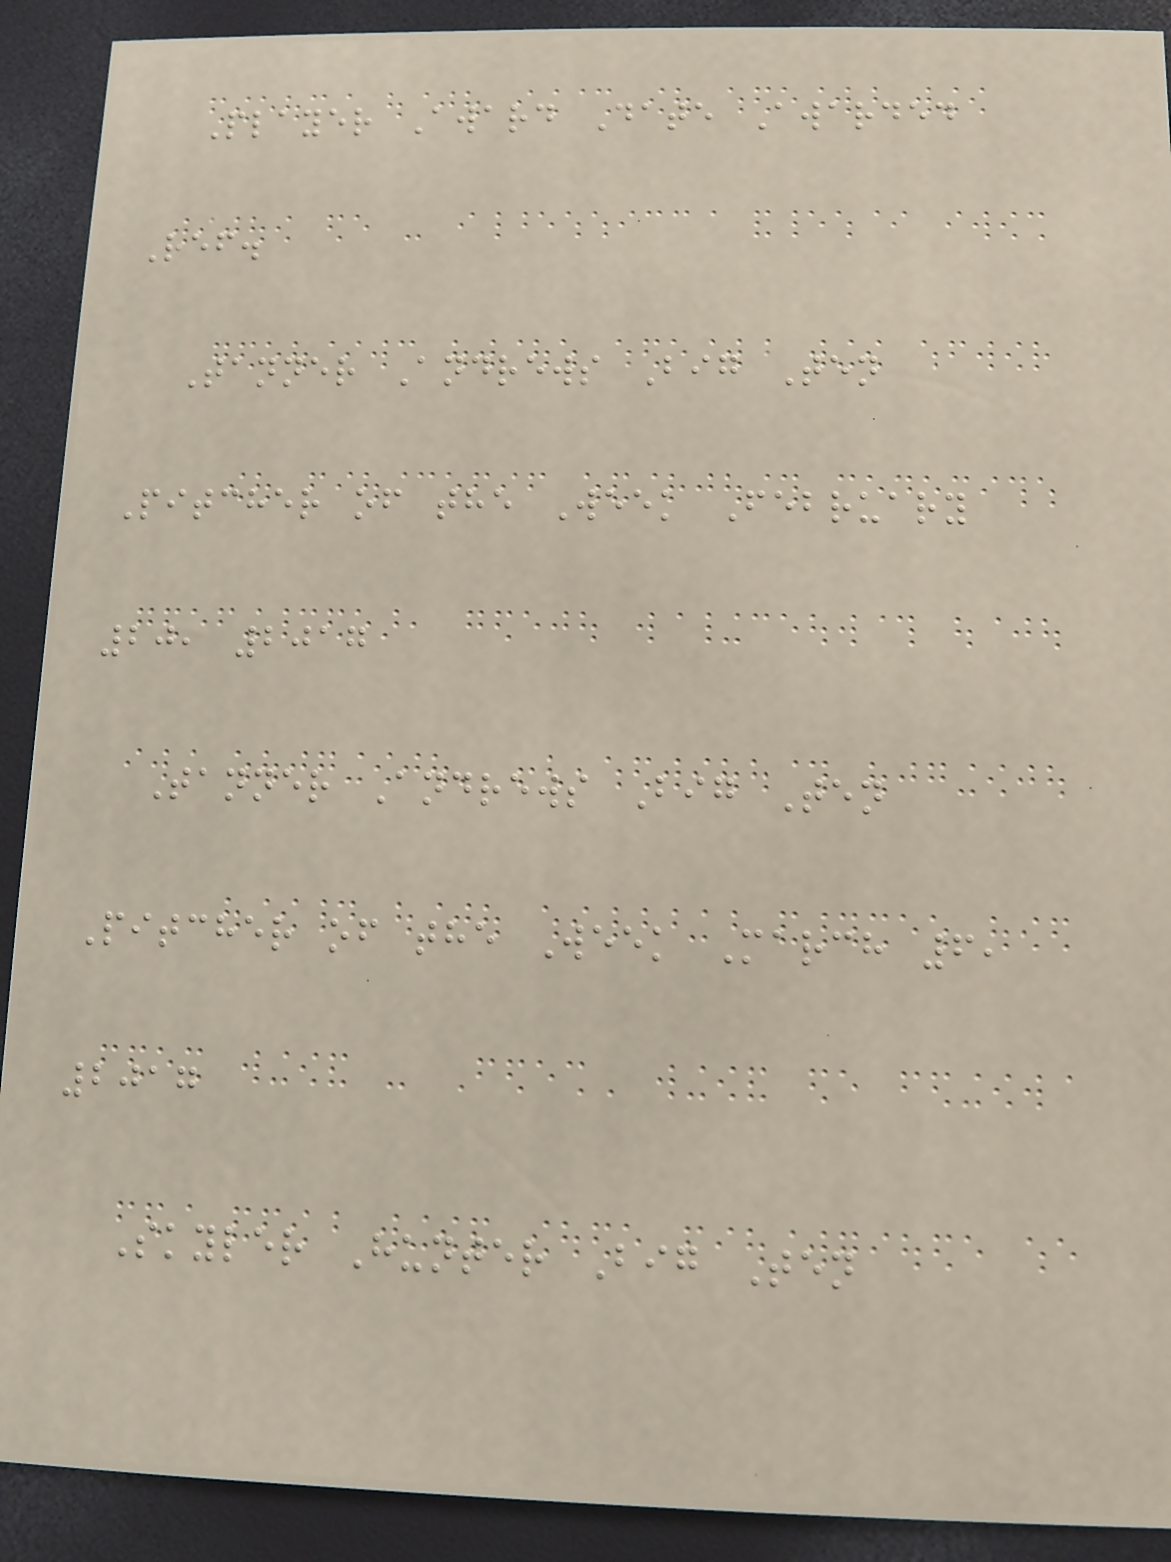Player Award Date Awarded
Ref.
Tanner Andrews Big Ten
Pitcher of the Week February
20, 2017
Tanner Andrews Big Ten
Pitcher of the Week March 6,
2017
Skyler Hunter Big Ten
